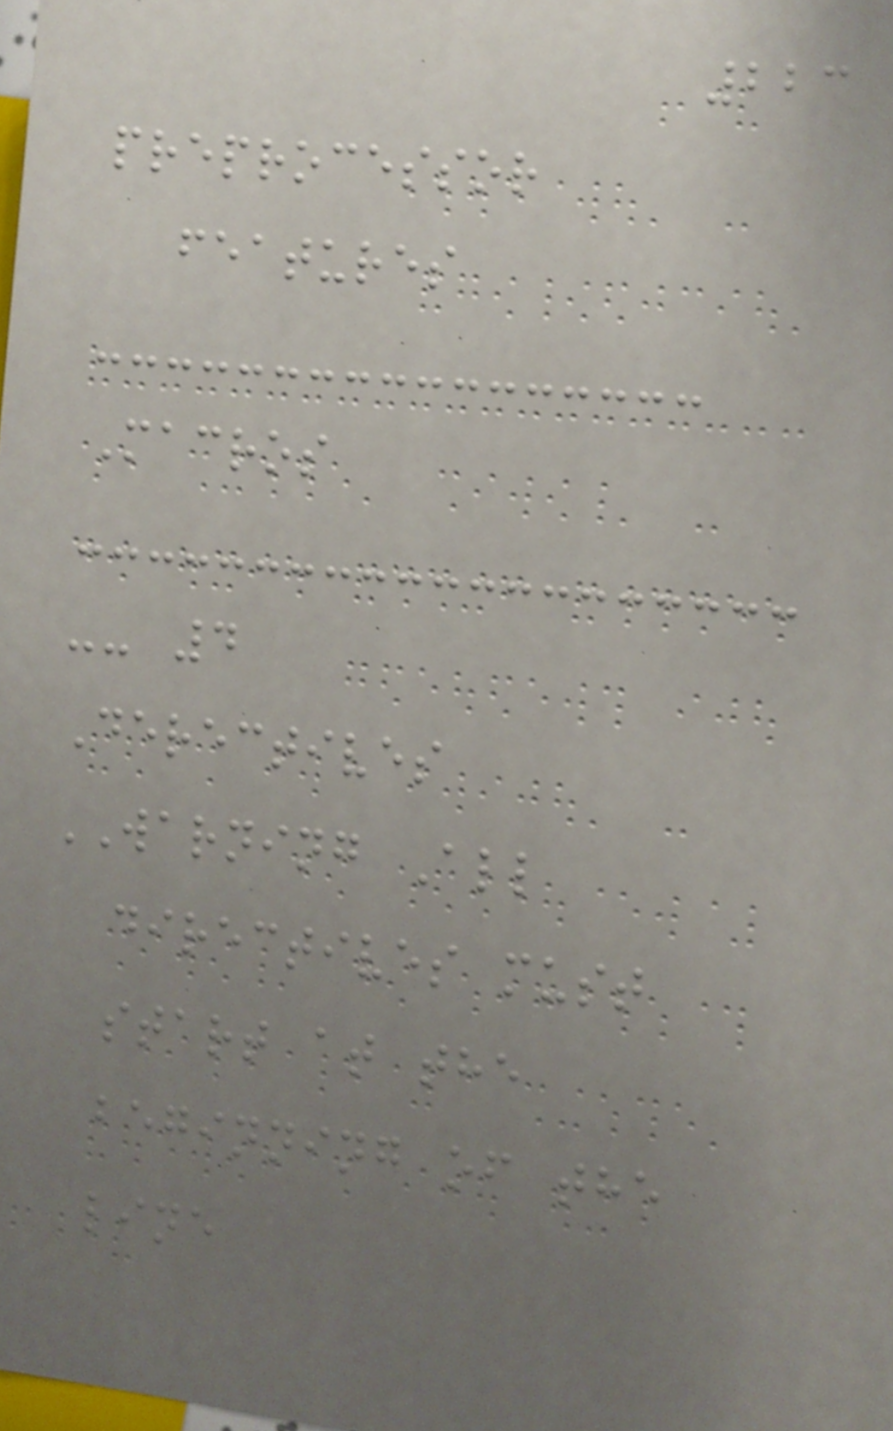223
preprocessor
features
Macros
-- 4
Derectives
WARNING All
directives must
start at the
beginning of the
line
